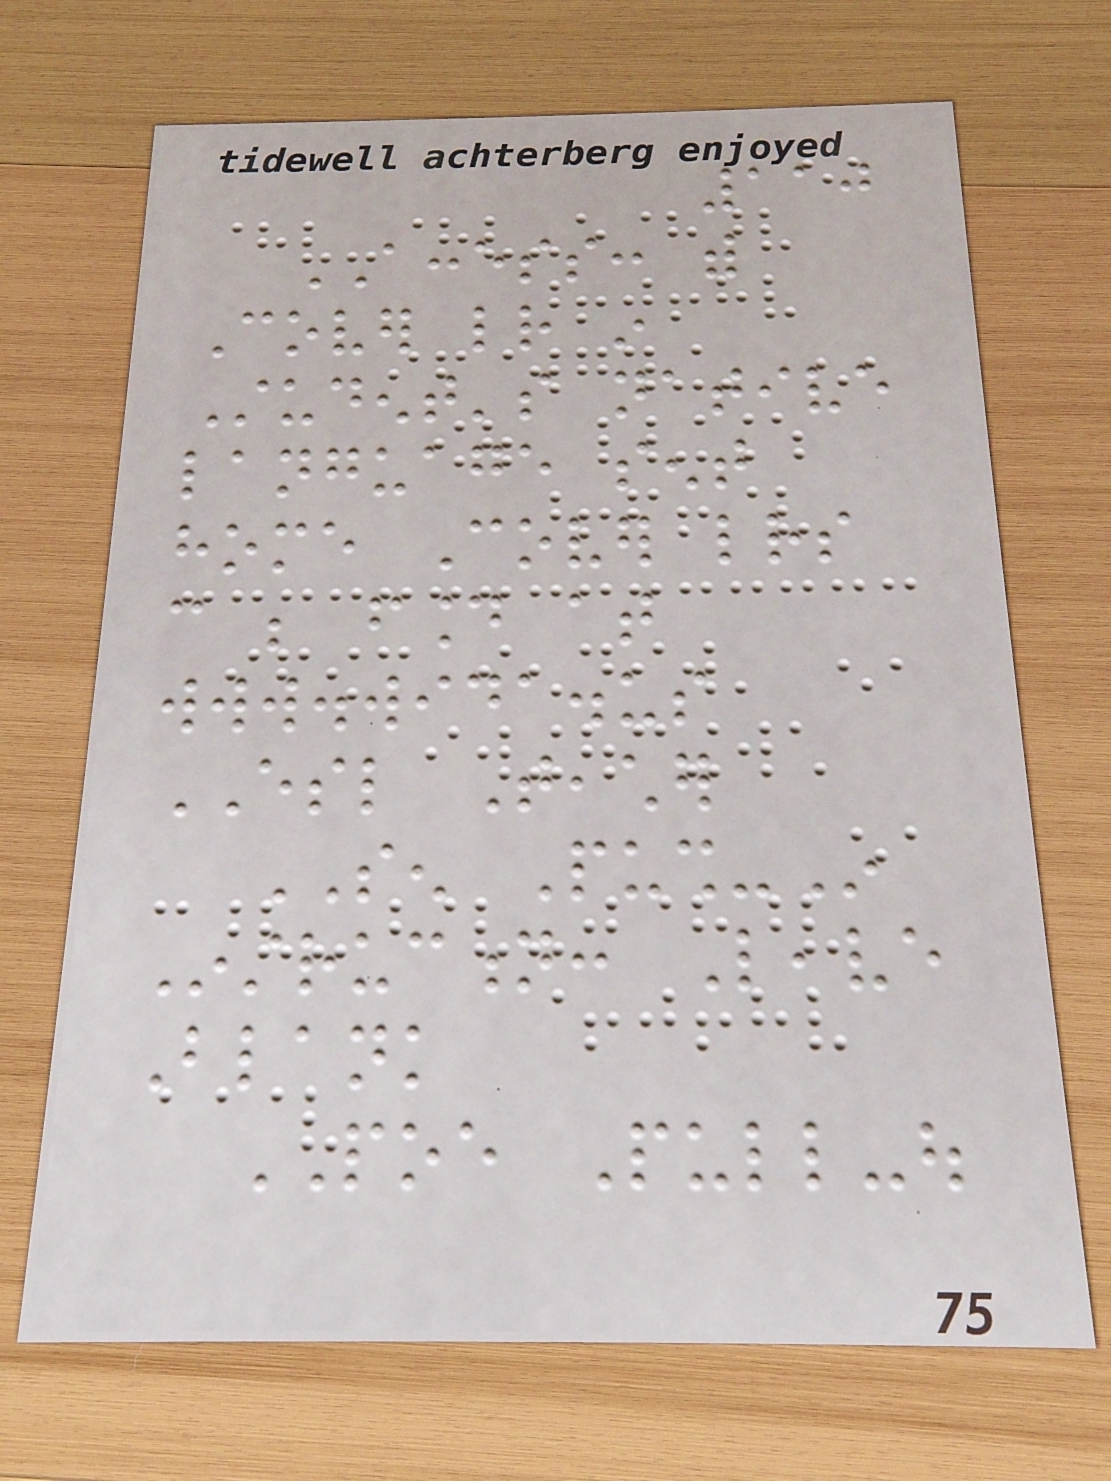110
ACCESS: with
Cover letter in
Student's native
language sent
home Cover letters
can be found at
www.wida.us
ESL Teacher
SEN Push-In
Instruction: Leave
Blank
POE Pull-out
